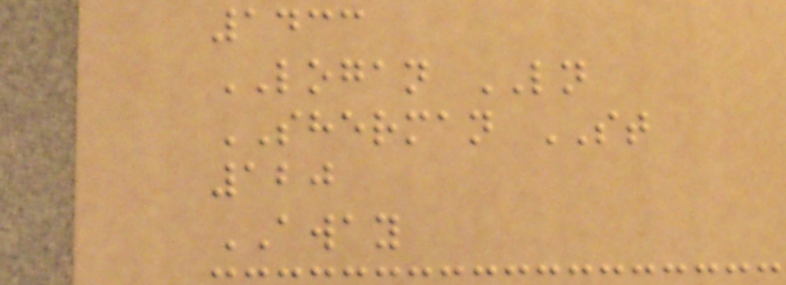1433
LOGAN LN
SHERMAN ST
120
AWAY
